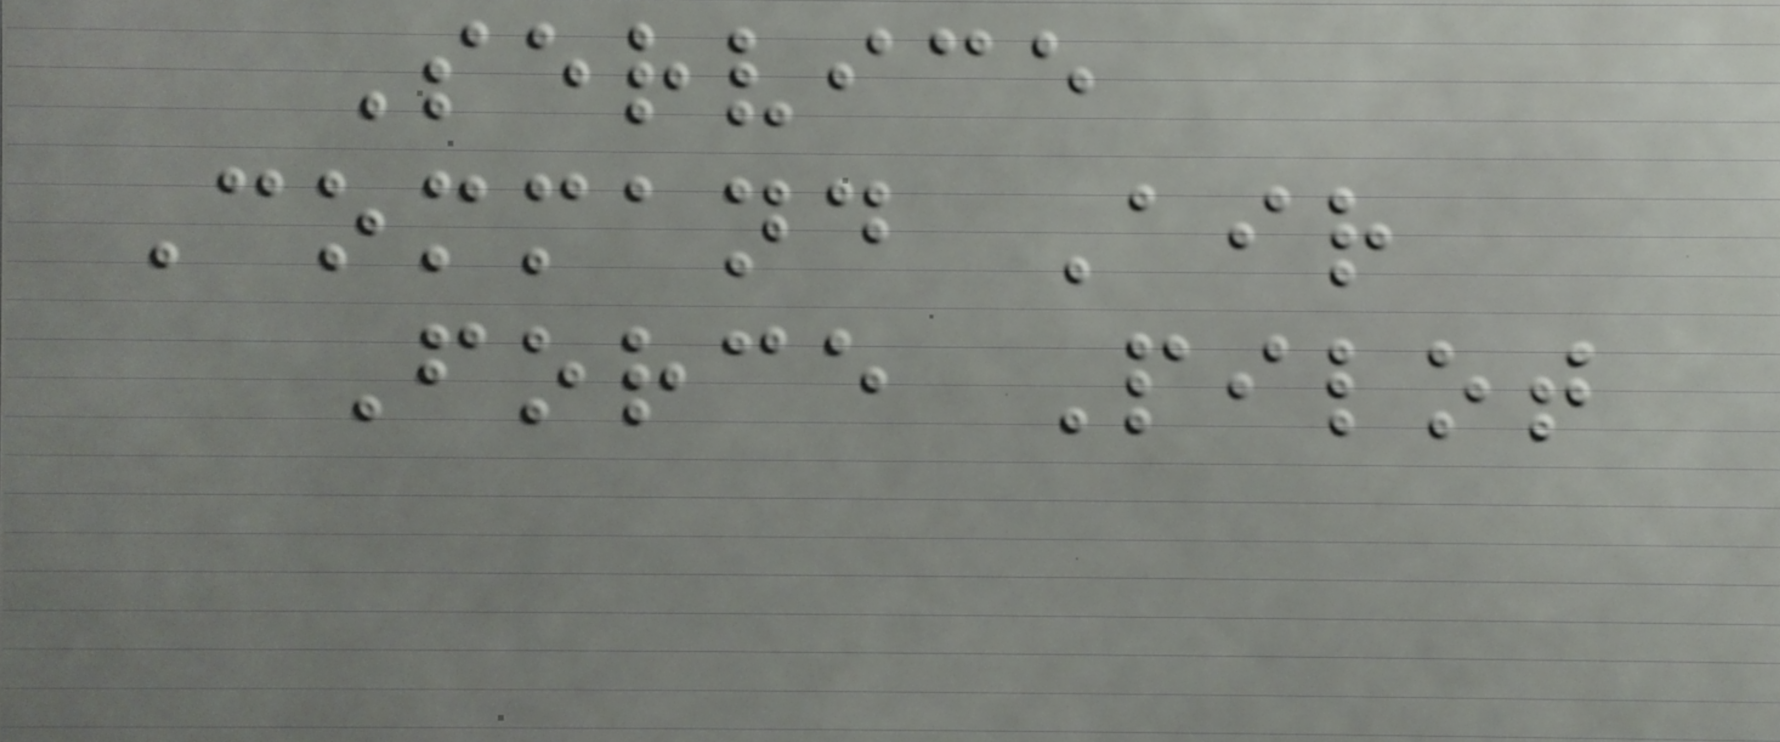Service
Command Air
Force Pilot
